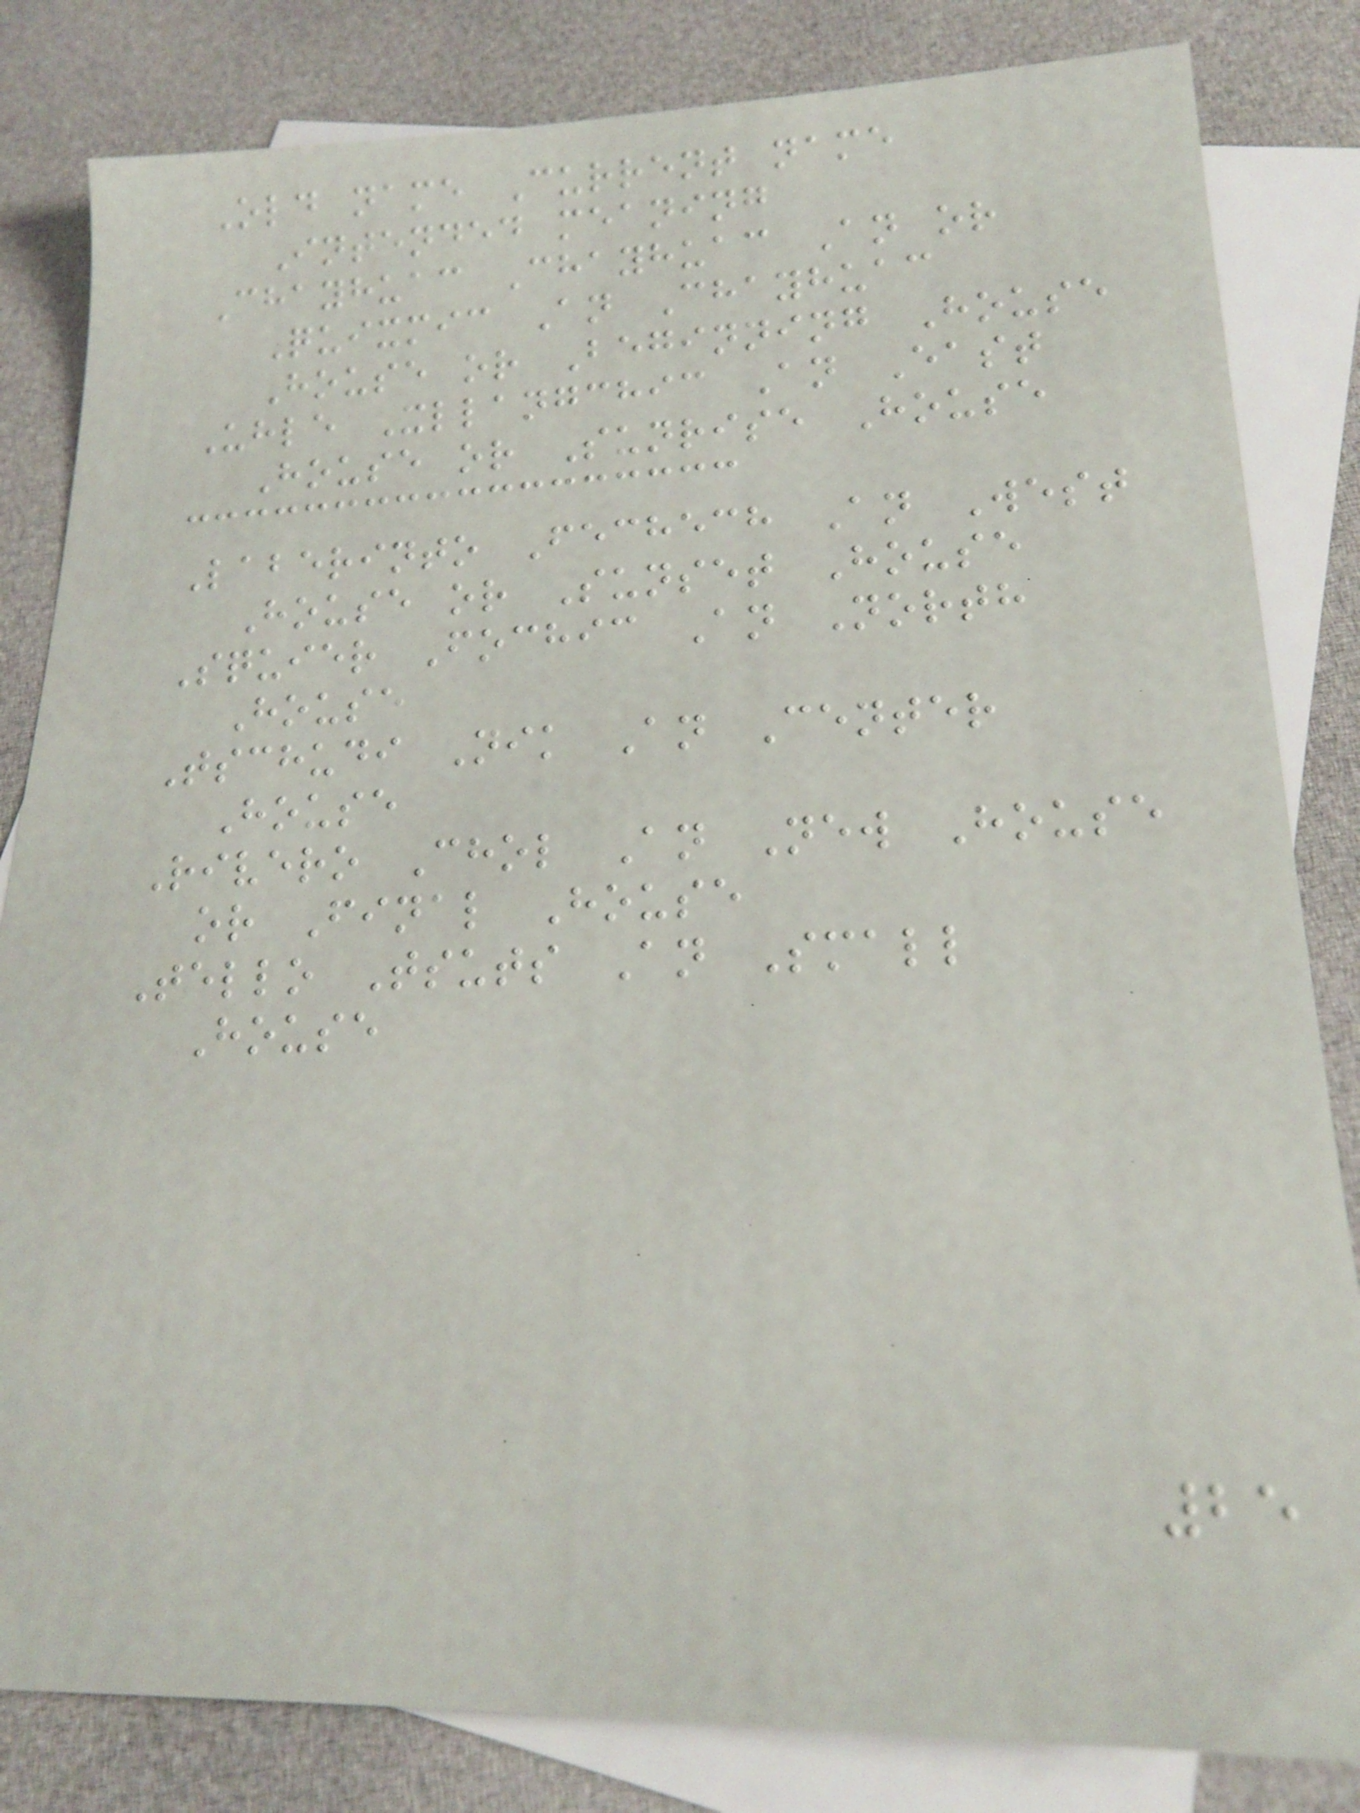Old name Current name
Intended meaning
Chayhuac Chayhuac An or
Quixmic An Chayhuac
House or Beginning House
Uhle Xllangchic An East
House or Sunrise House
Laberinto Fechech An West
House or Sunset House
Squier Fochic An North
House
Tschudi Nik An Center
House
Rivero Chol An New House
or Final House
Tello Tsuts An Small
House
25
